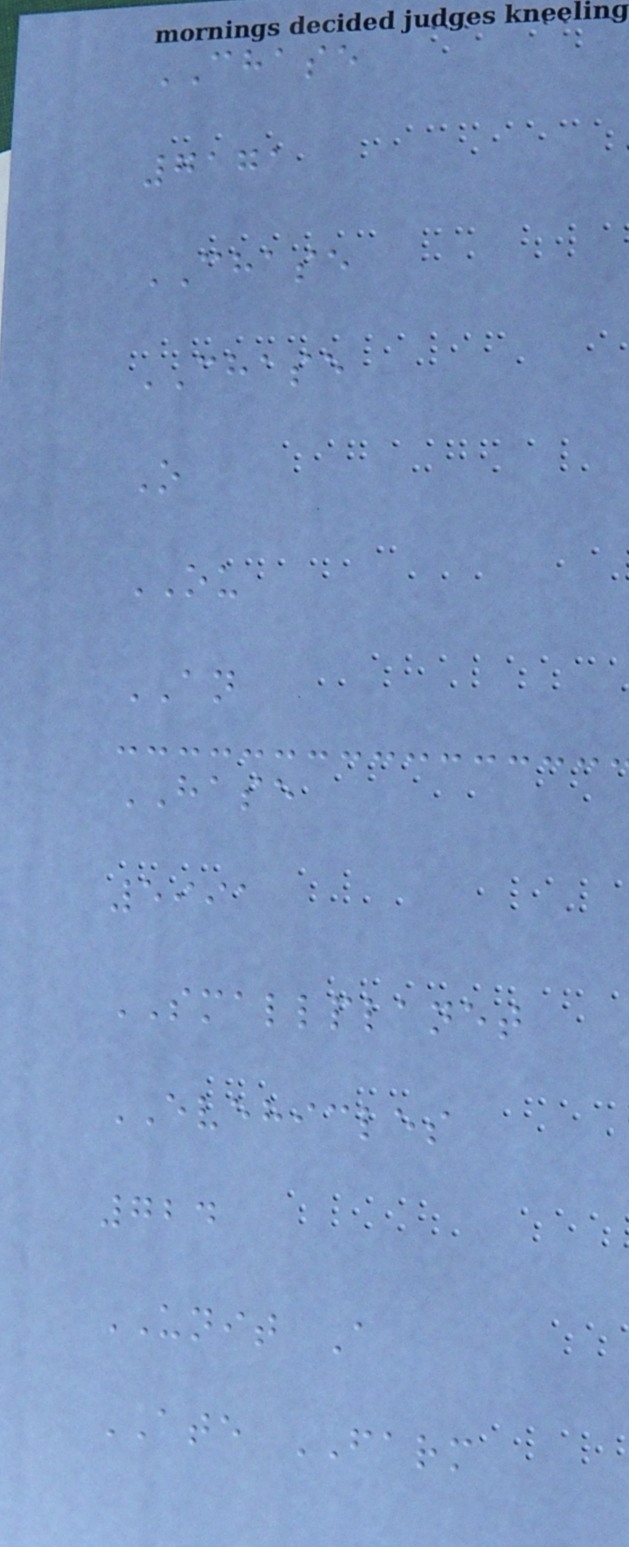CHASE
7171
CHASE
CHASE
O
OU
AN
HASE
5991
SMALLPLANET
EVEHICLES
724
UNIT A
ATE FARM
